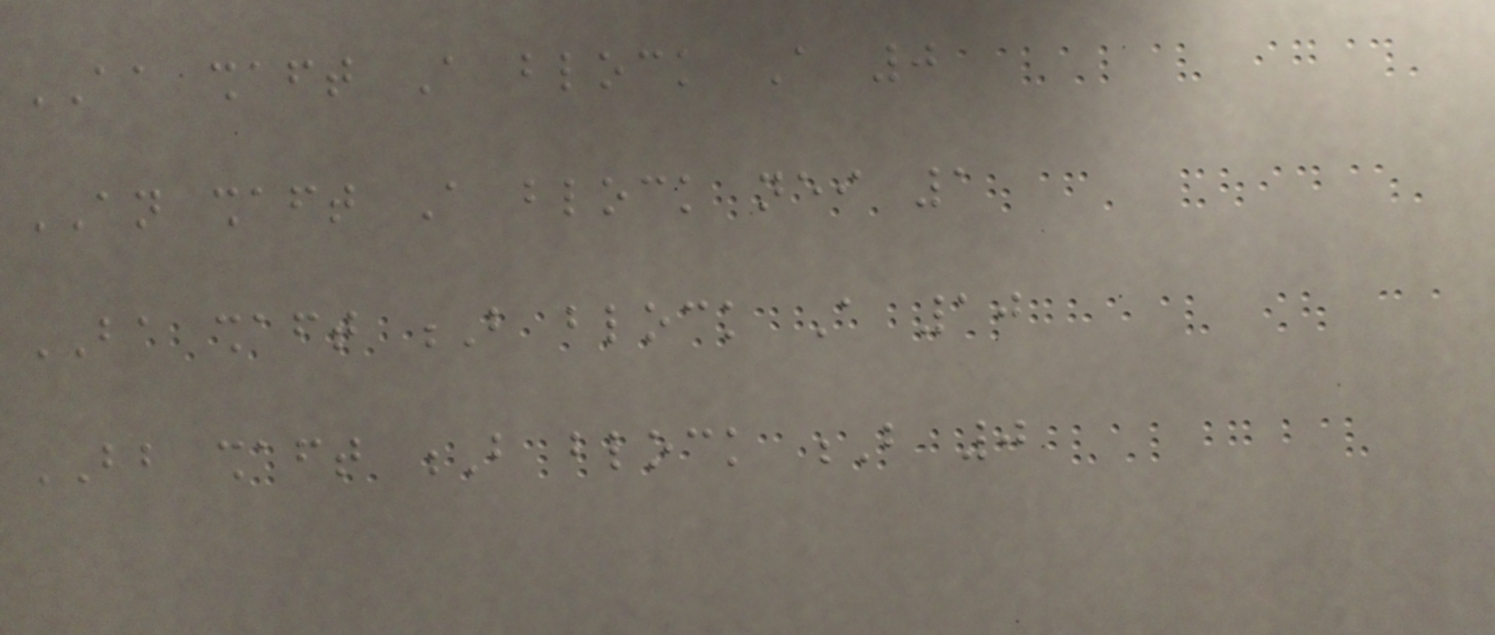AA shaft A block A 0
AN shaft A block neither 1
BA shaft B block A 10
BB shaft B block B 0
